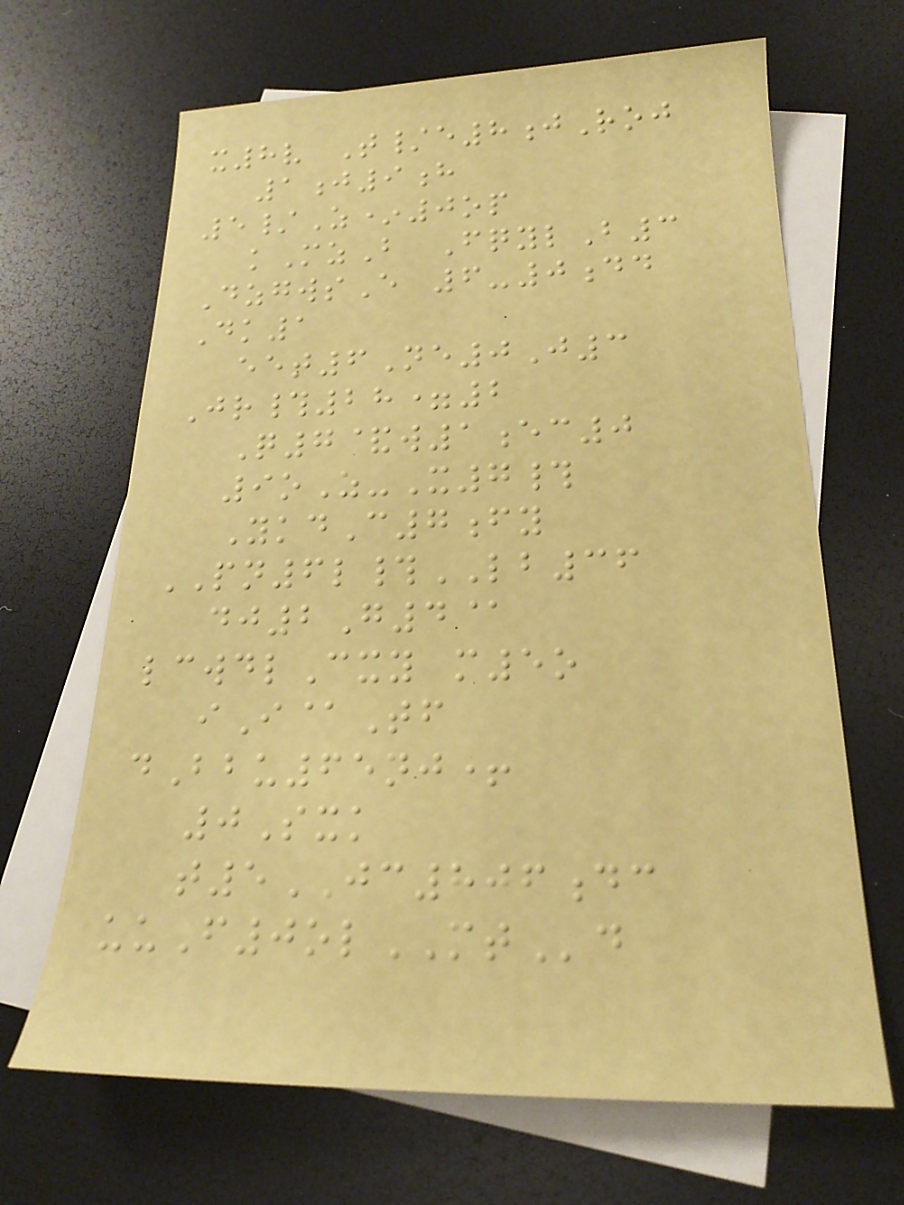x8v T/e8jRoj
1j9h
5/Z*0op
kMzB FqylB3
DzgwsE 6-0dd
Dk1
eet6Ne0J3
Jr#28=2
Q7&w1ec0
9oZ-X7#
YkdC7fy
PN6l#LB36
dj2G4@
lcwdlCxy m5o
iI@Tf
dBbu65nj+
0Sxk
t5JC806dc
uuF0olMTd
